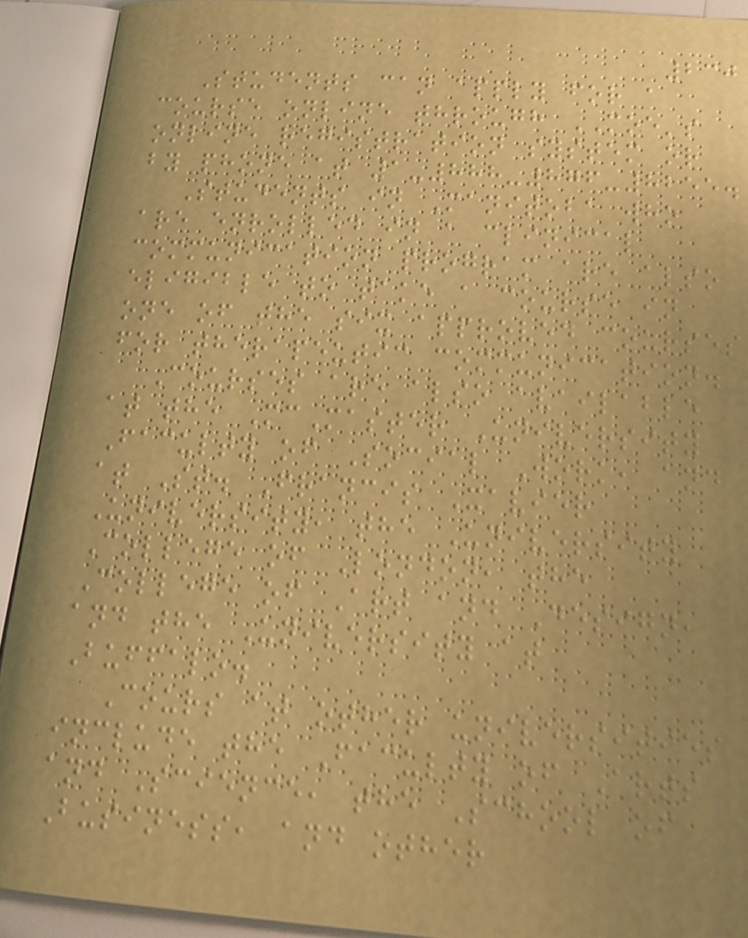230
Students can apply for a
course online through MOE's
online registration system or
by phone at 1-888-876-8255.
Students in Manitoba who
are enrolled in a clinical
communication program are also
eligible to take a course in
one of the six approved courses
for therapeutic communication.
Courses are also available
at the McMaster University
Faculty of Social Work, and
at St. Francis Xavier
University, the University
College of London, the
College of Art and Design,
and the University at
Buffalo.
Cours at other universities
include the Faculty of Arts
and Science, the School of
Business, and other
